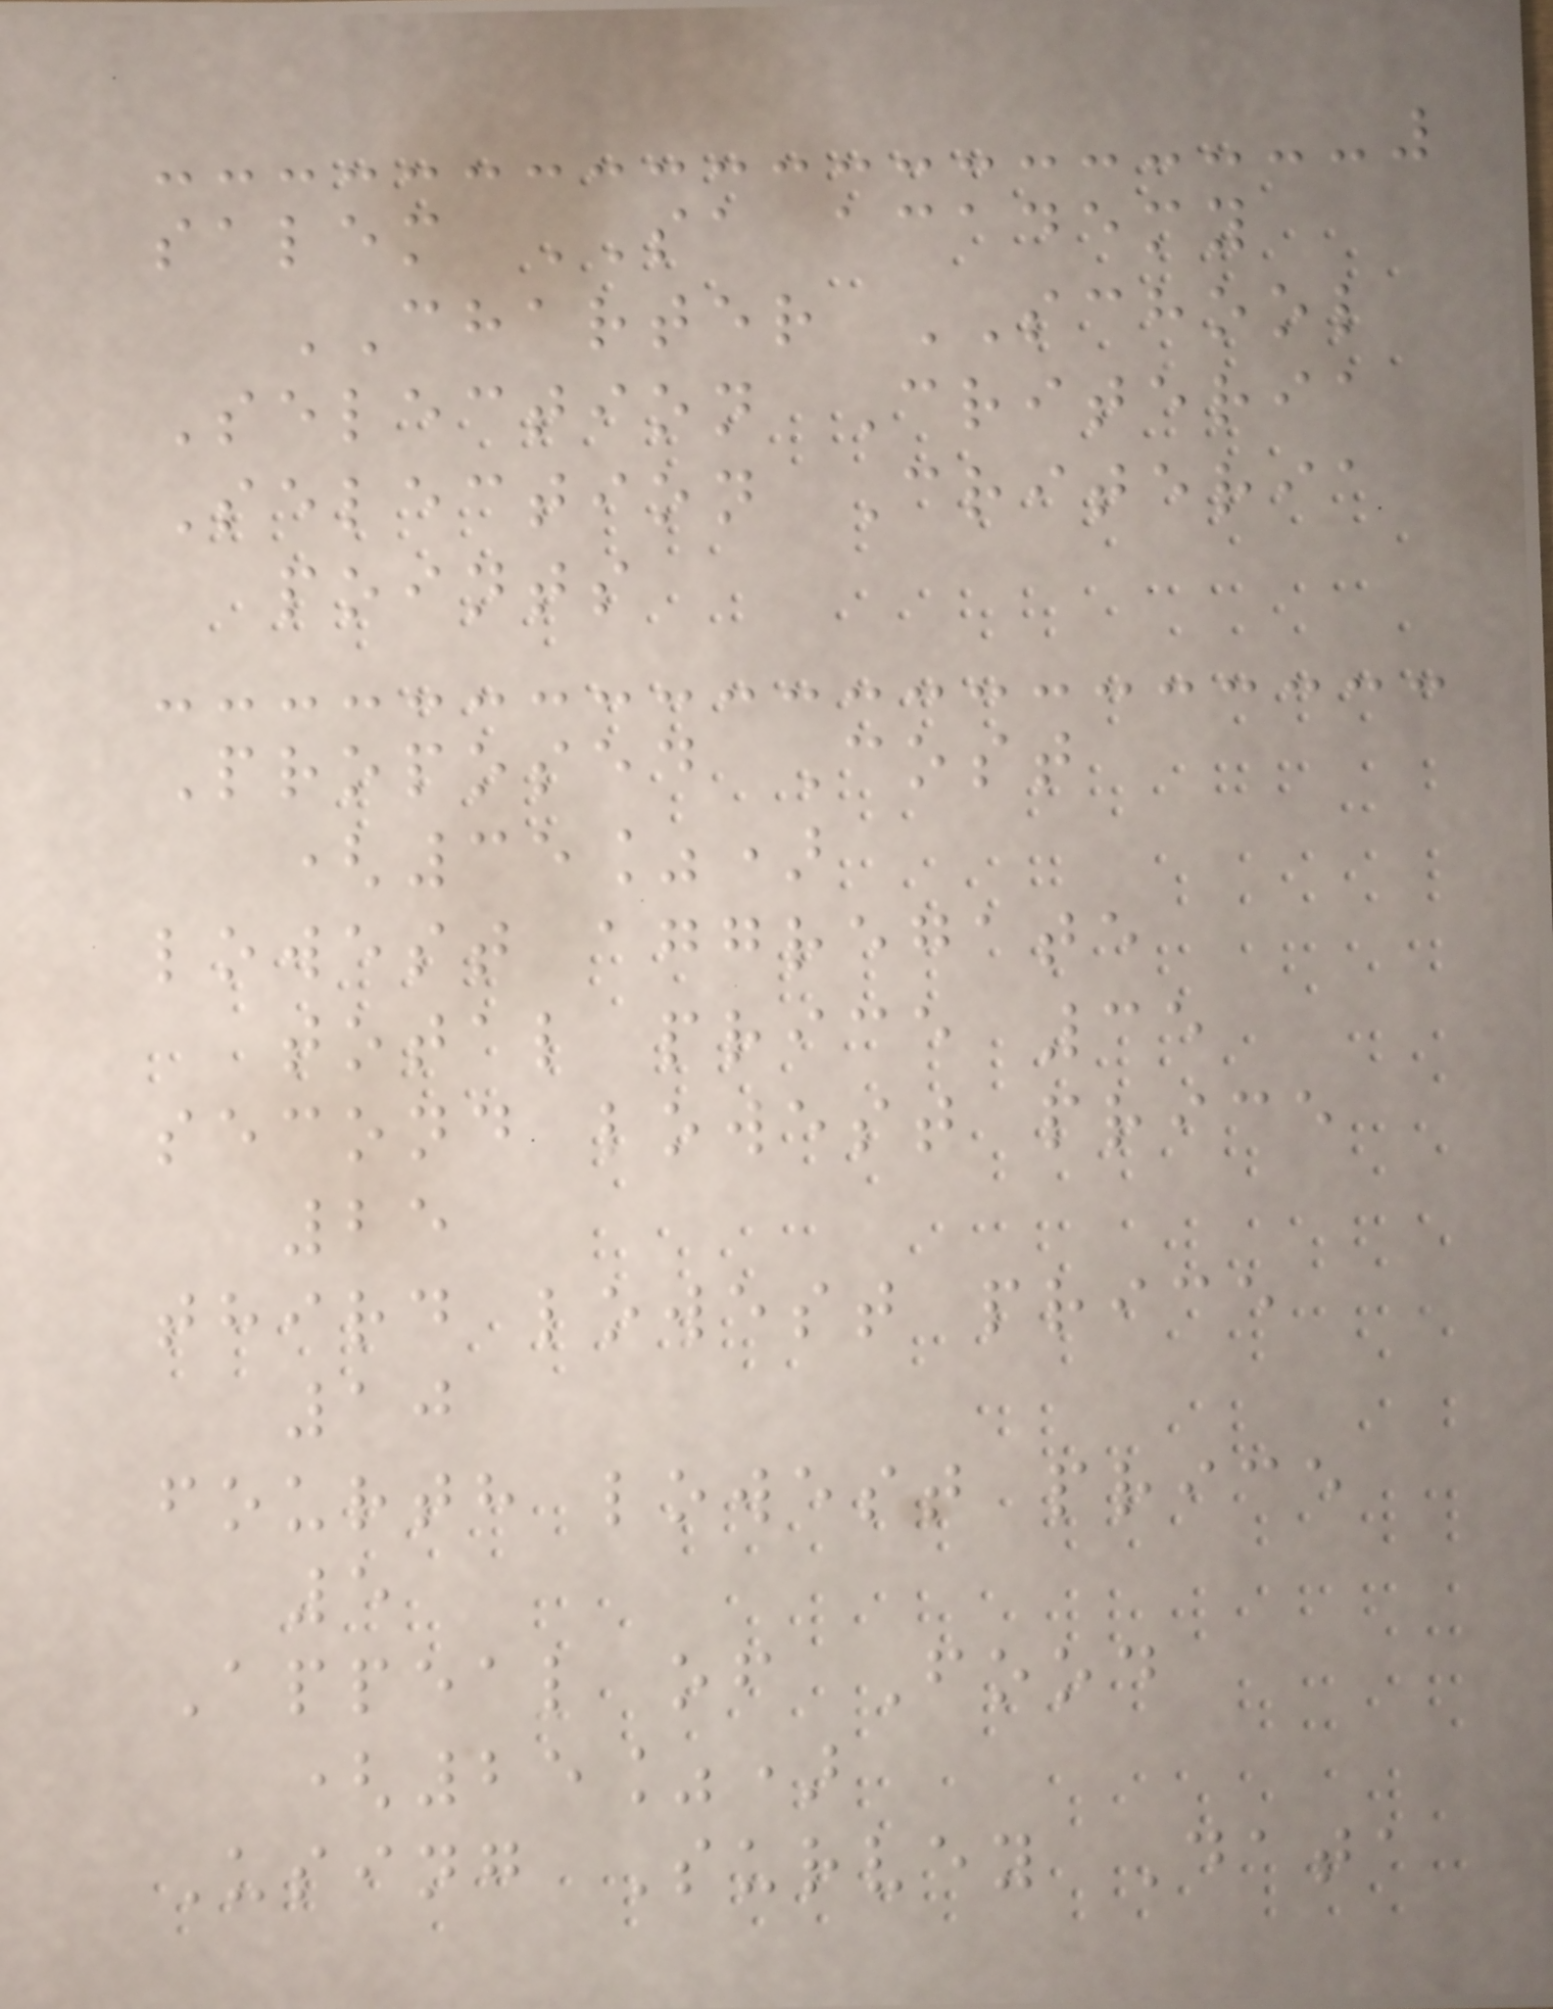salem SA academy
CHARTER SCHOOL
Selection Criteria
Selection Criteria
points
Proposed Cost
(35%)
lowest aggregate
total price 35
second lowest price
25
third lowest price
10
fourth lowest price
5
Appeal of Food
(25%)
Using Survey Data
